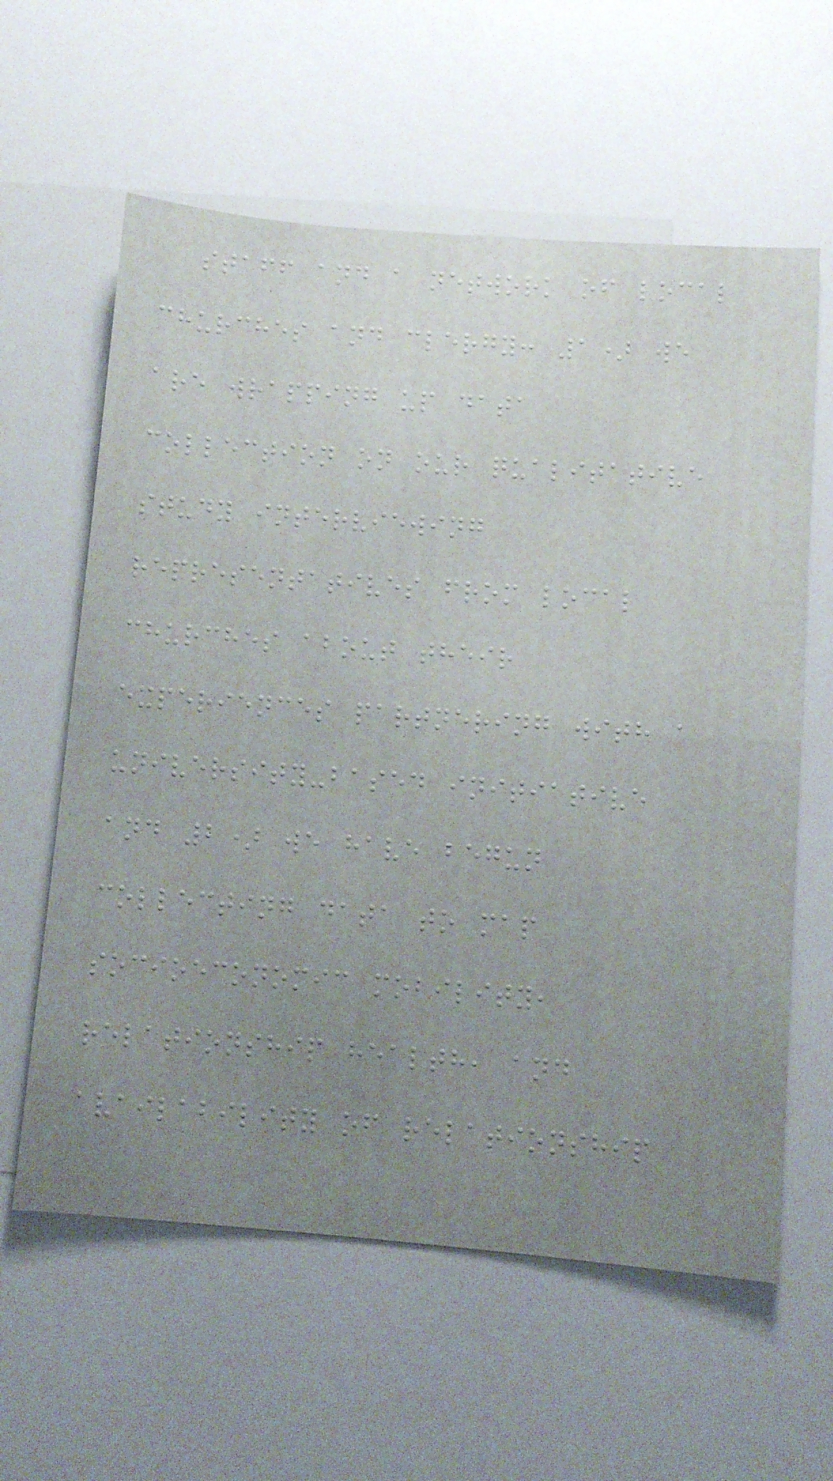staff and a network of local
churches and clergy: 1) we
are wrapping up data
collection on our qualitative
study interviewing
representatives from local
churches about their
experiences partnering with a
university-based initiative
and 2) we have begun
collecting data to map
socioeconomic mobility,
relationship health, and
availability of relationship
